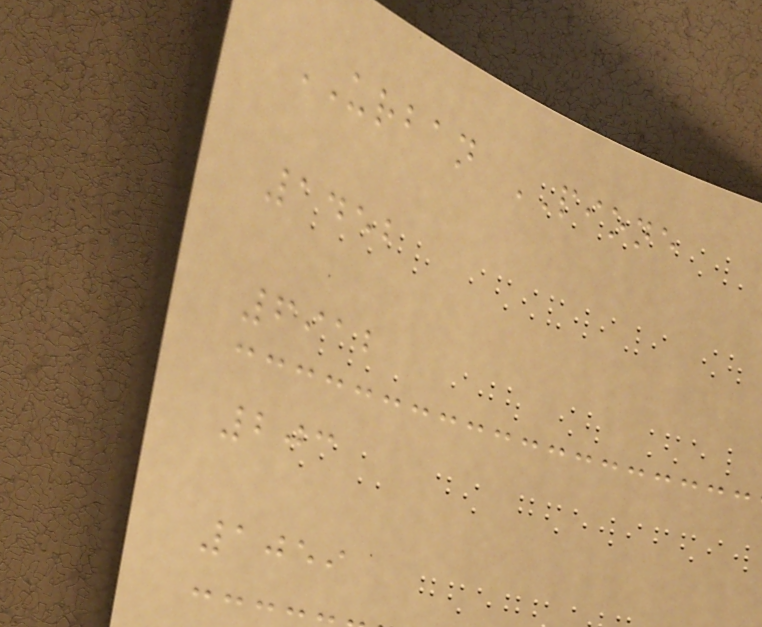URBAN PIONE
1452
6912
203
1059
